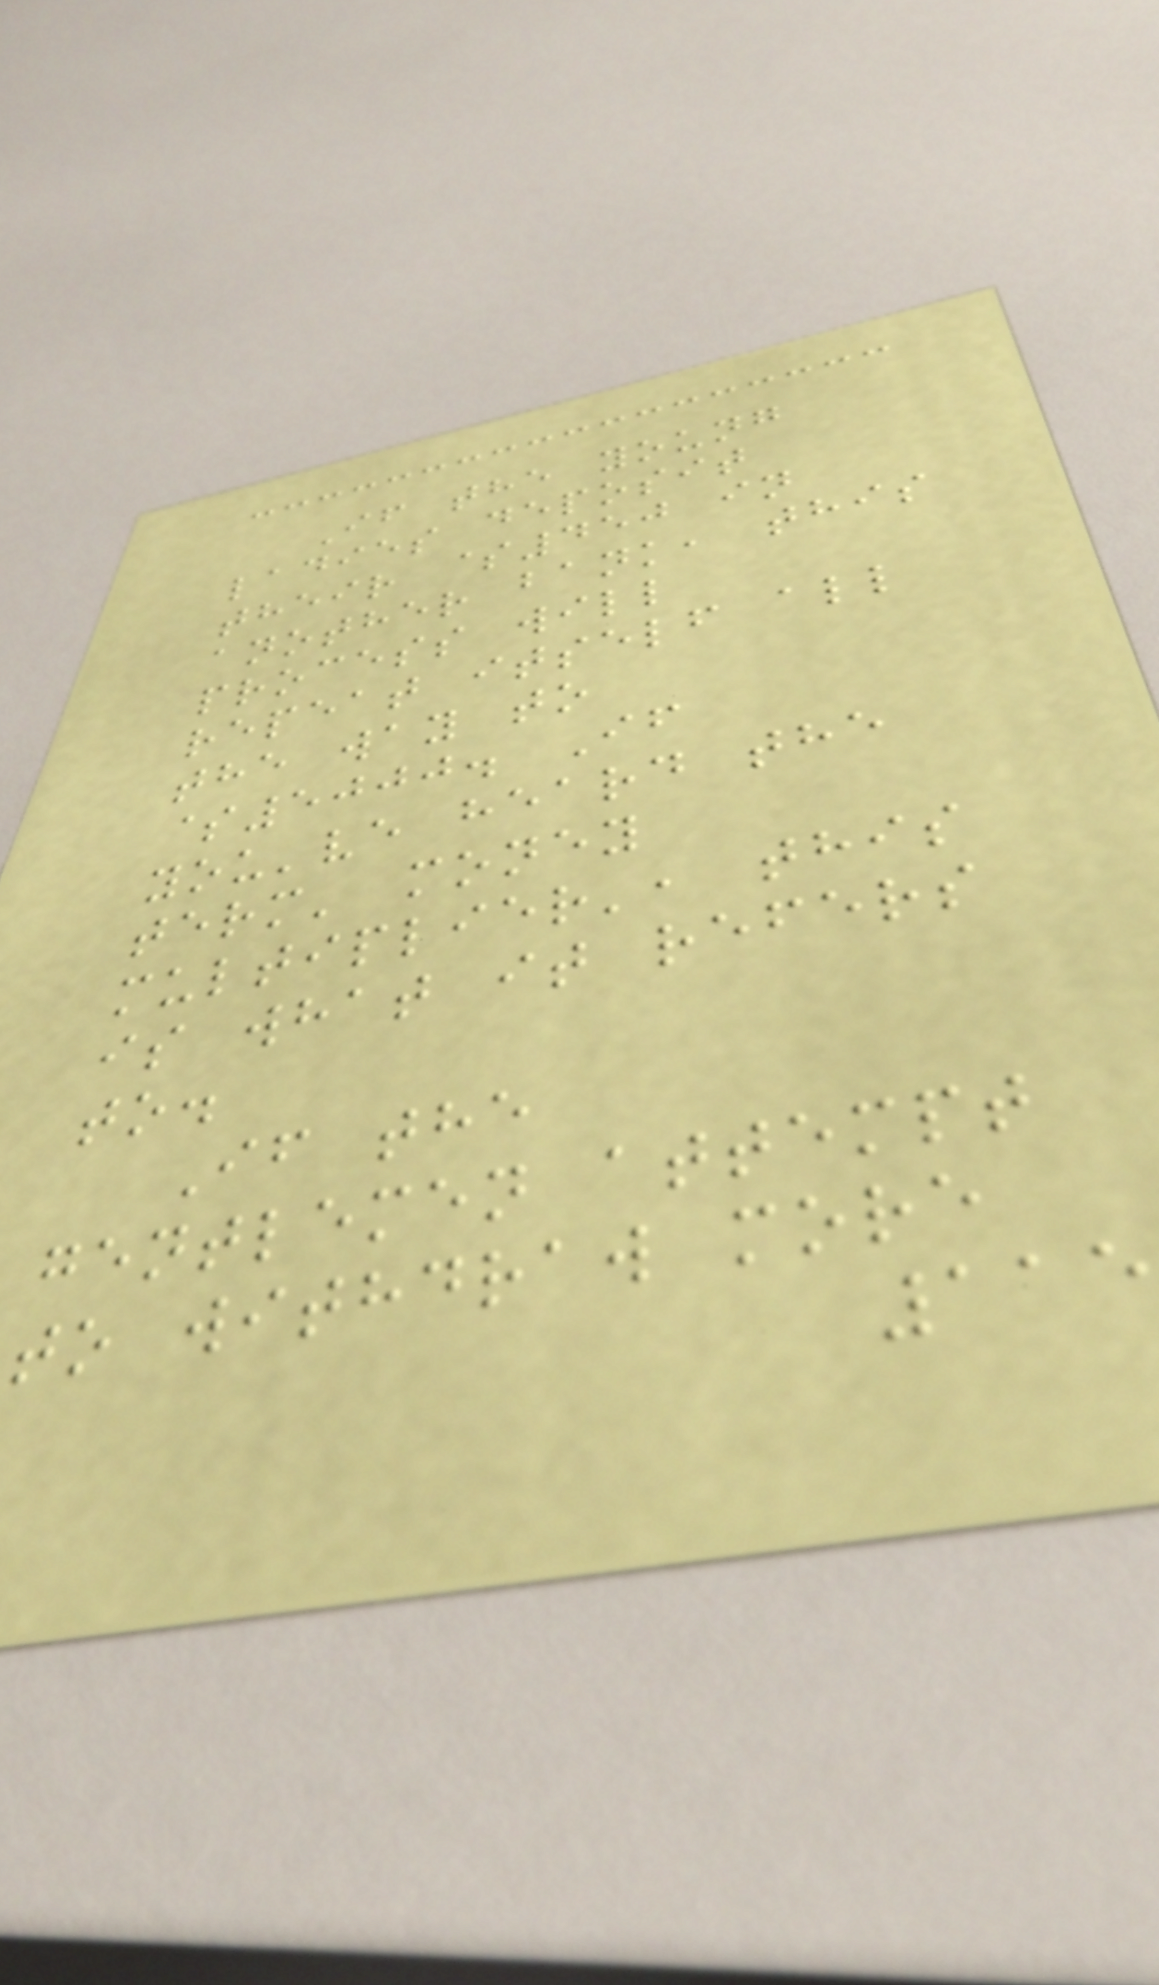If the young
ladies deposit
their $450 in
another bank, this
process will
repeat itself all
the way to
$5000. If
you've heard the
term' money
multiplier', this
is what it refers
to.
If the
gentlemen attempt
to withdraw more
115
